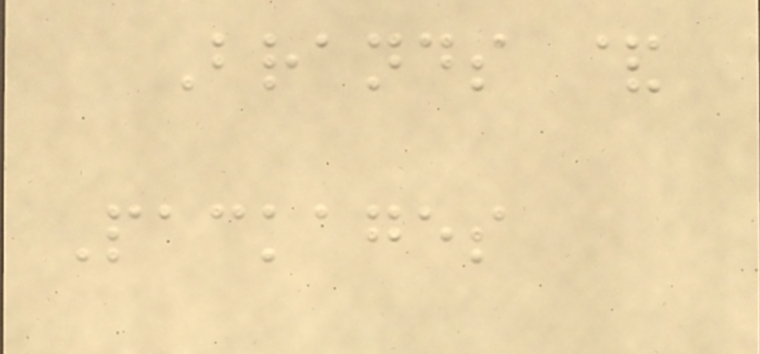Brands &
Packages
